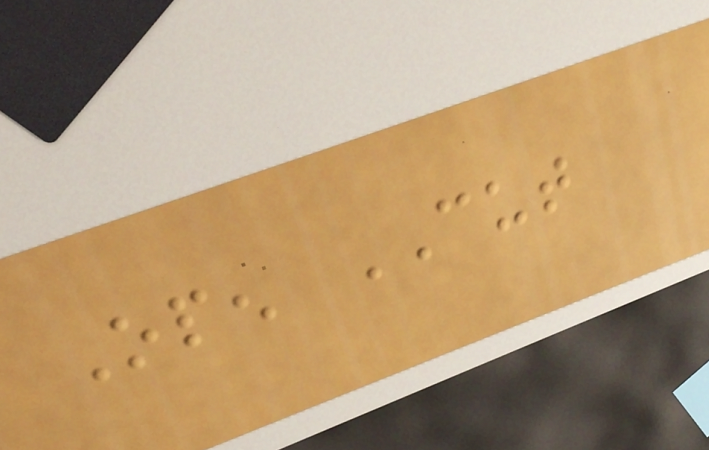Open CUT
